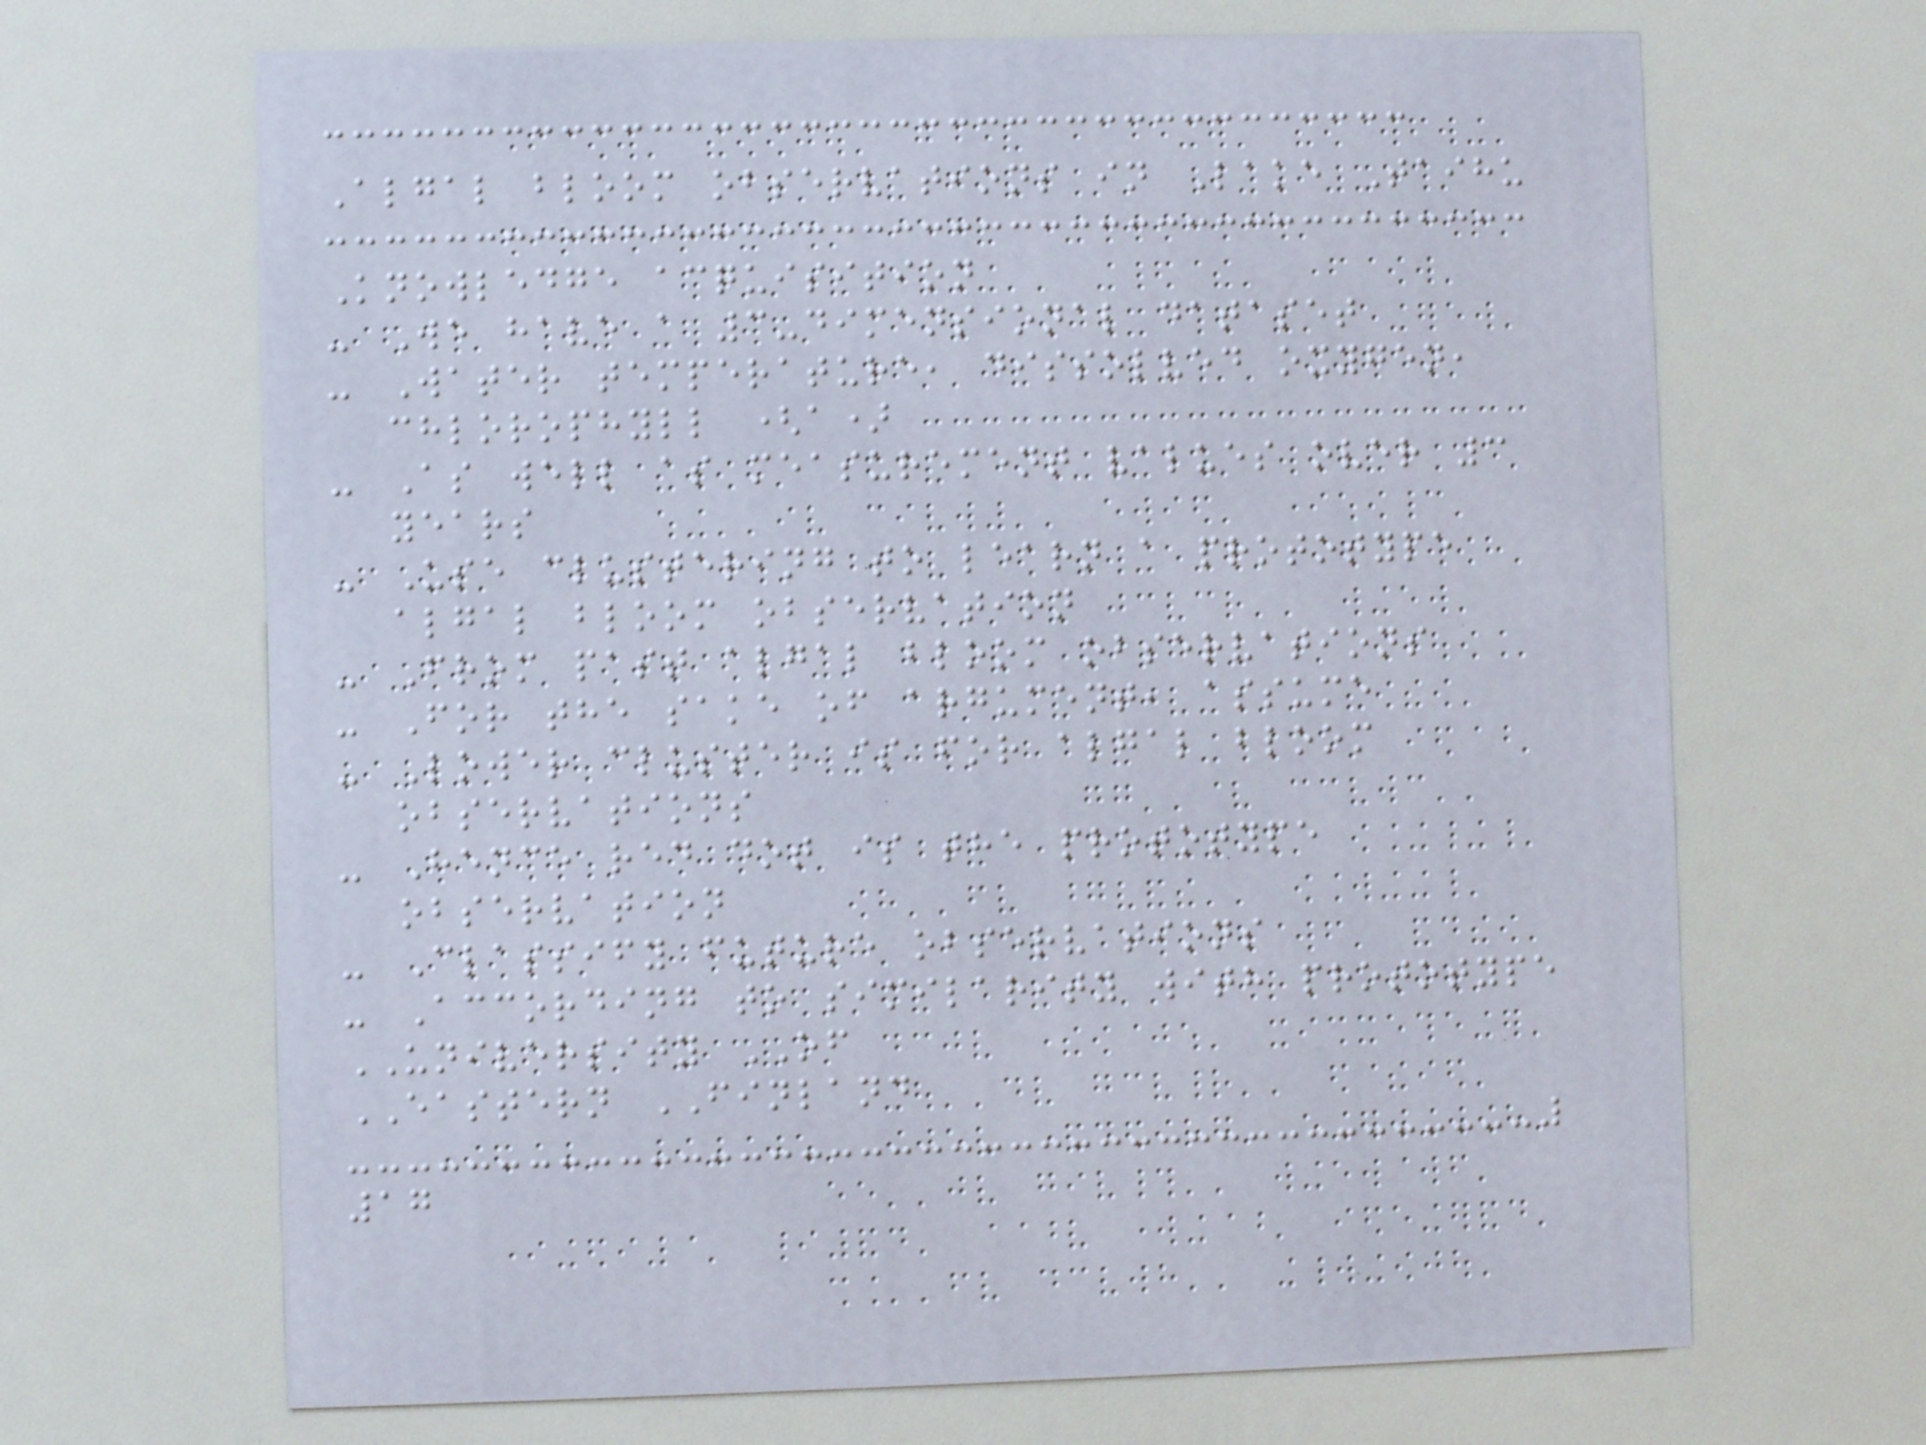Algal bloom observations in Lake Taihu
Knowledge acquisition
- We have a 3-dimensional dataset
- Water temperature, dissolved oxygen,
chlorophyll (a)
- As well as measurement values over 3
years
- Use clustering to learn a prototype
algal bloom observation
- From past algal bloom observations
- For the sake of argument, assume
- Lower cluster is for algal bloom
observations
- Hence red dot is the prototype
observation
- Classify future observations
- According to similarity with prototype
UNIVERSITY OF
EASTERN FINLAND
17
